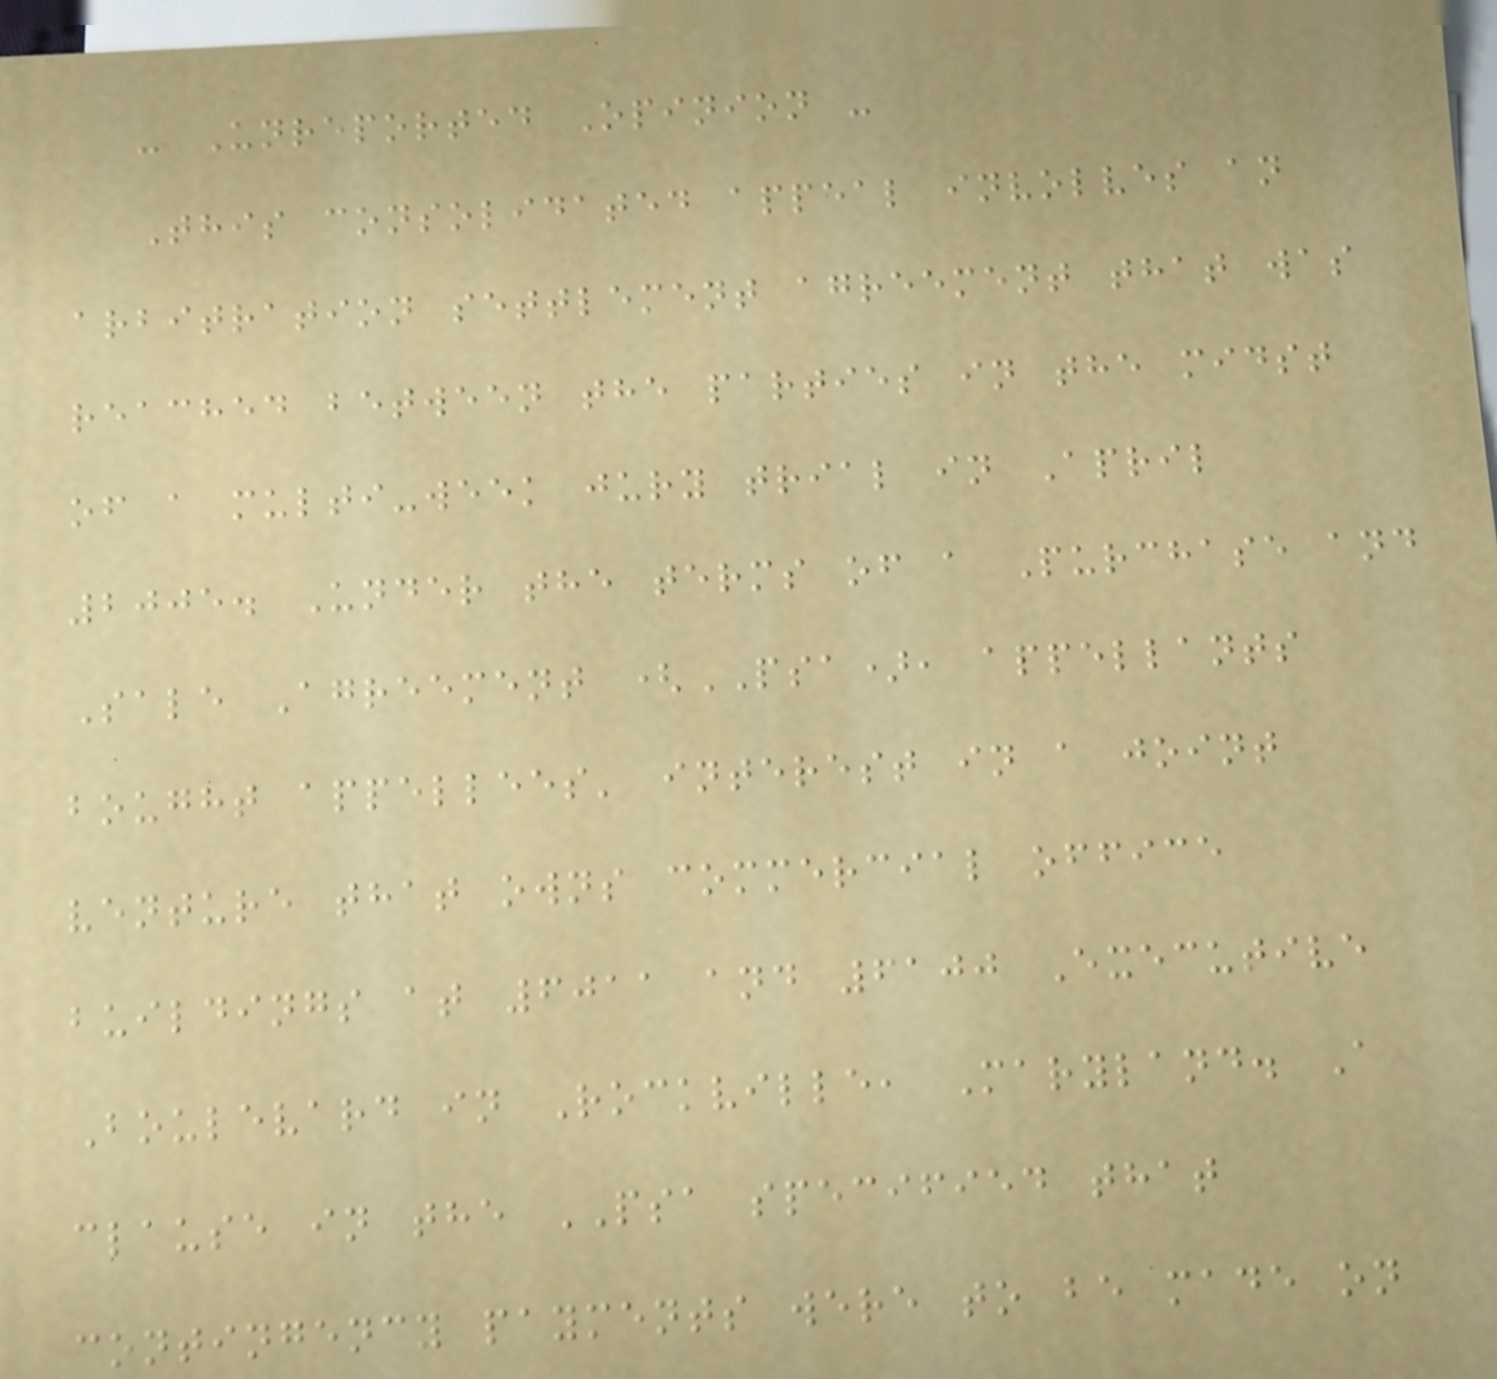- Unreported Opinion -
This consolidated appeal involves an
arbitration settlement agreement that was
reached between the parties in the midst
of a multi-week jury trial in April
2005. Under the terms of a Purchase and
Sale Agreement (PSA), appellants
bought appellees' interest in a joint
venture that owns commercial office
buildings at 6011 and 6100 Executive
Boulevard in Rockville, Maryland. A
clause in the PSA specified that
contingency payments were to be made on
